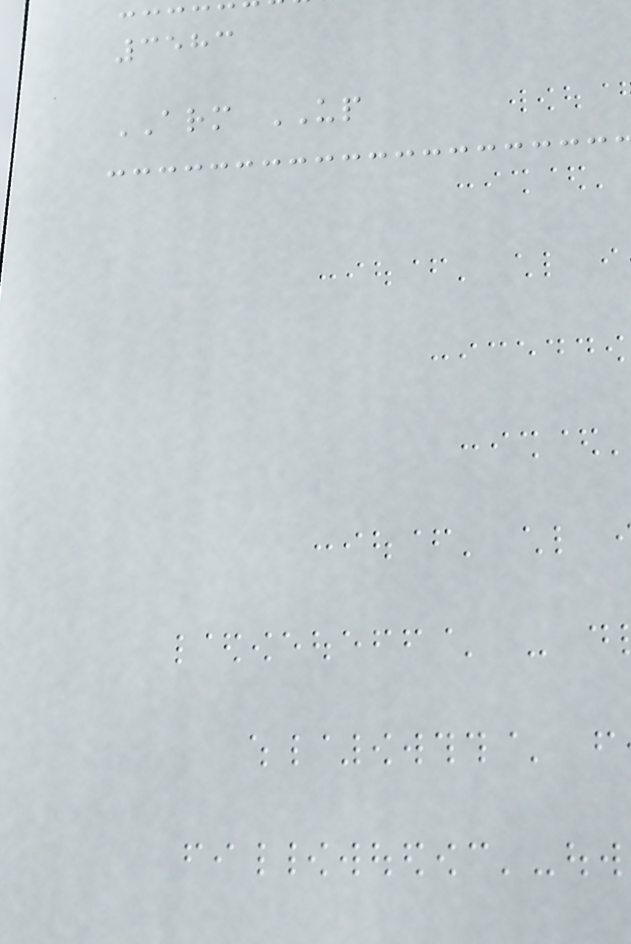3583
ARM UP
